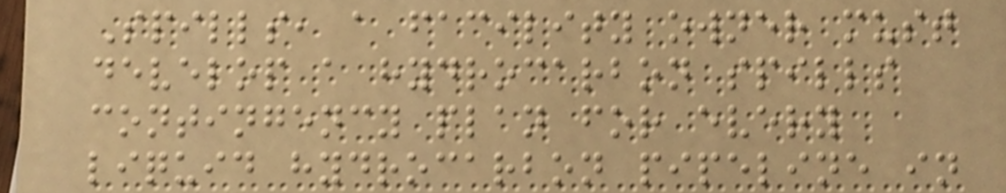Spills, a facility owner must
develop a hydrocarbon spills
contingency plan for every
liquid hydrocarbon pipeline in
